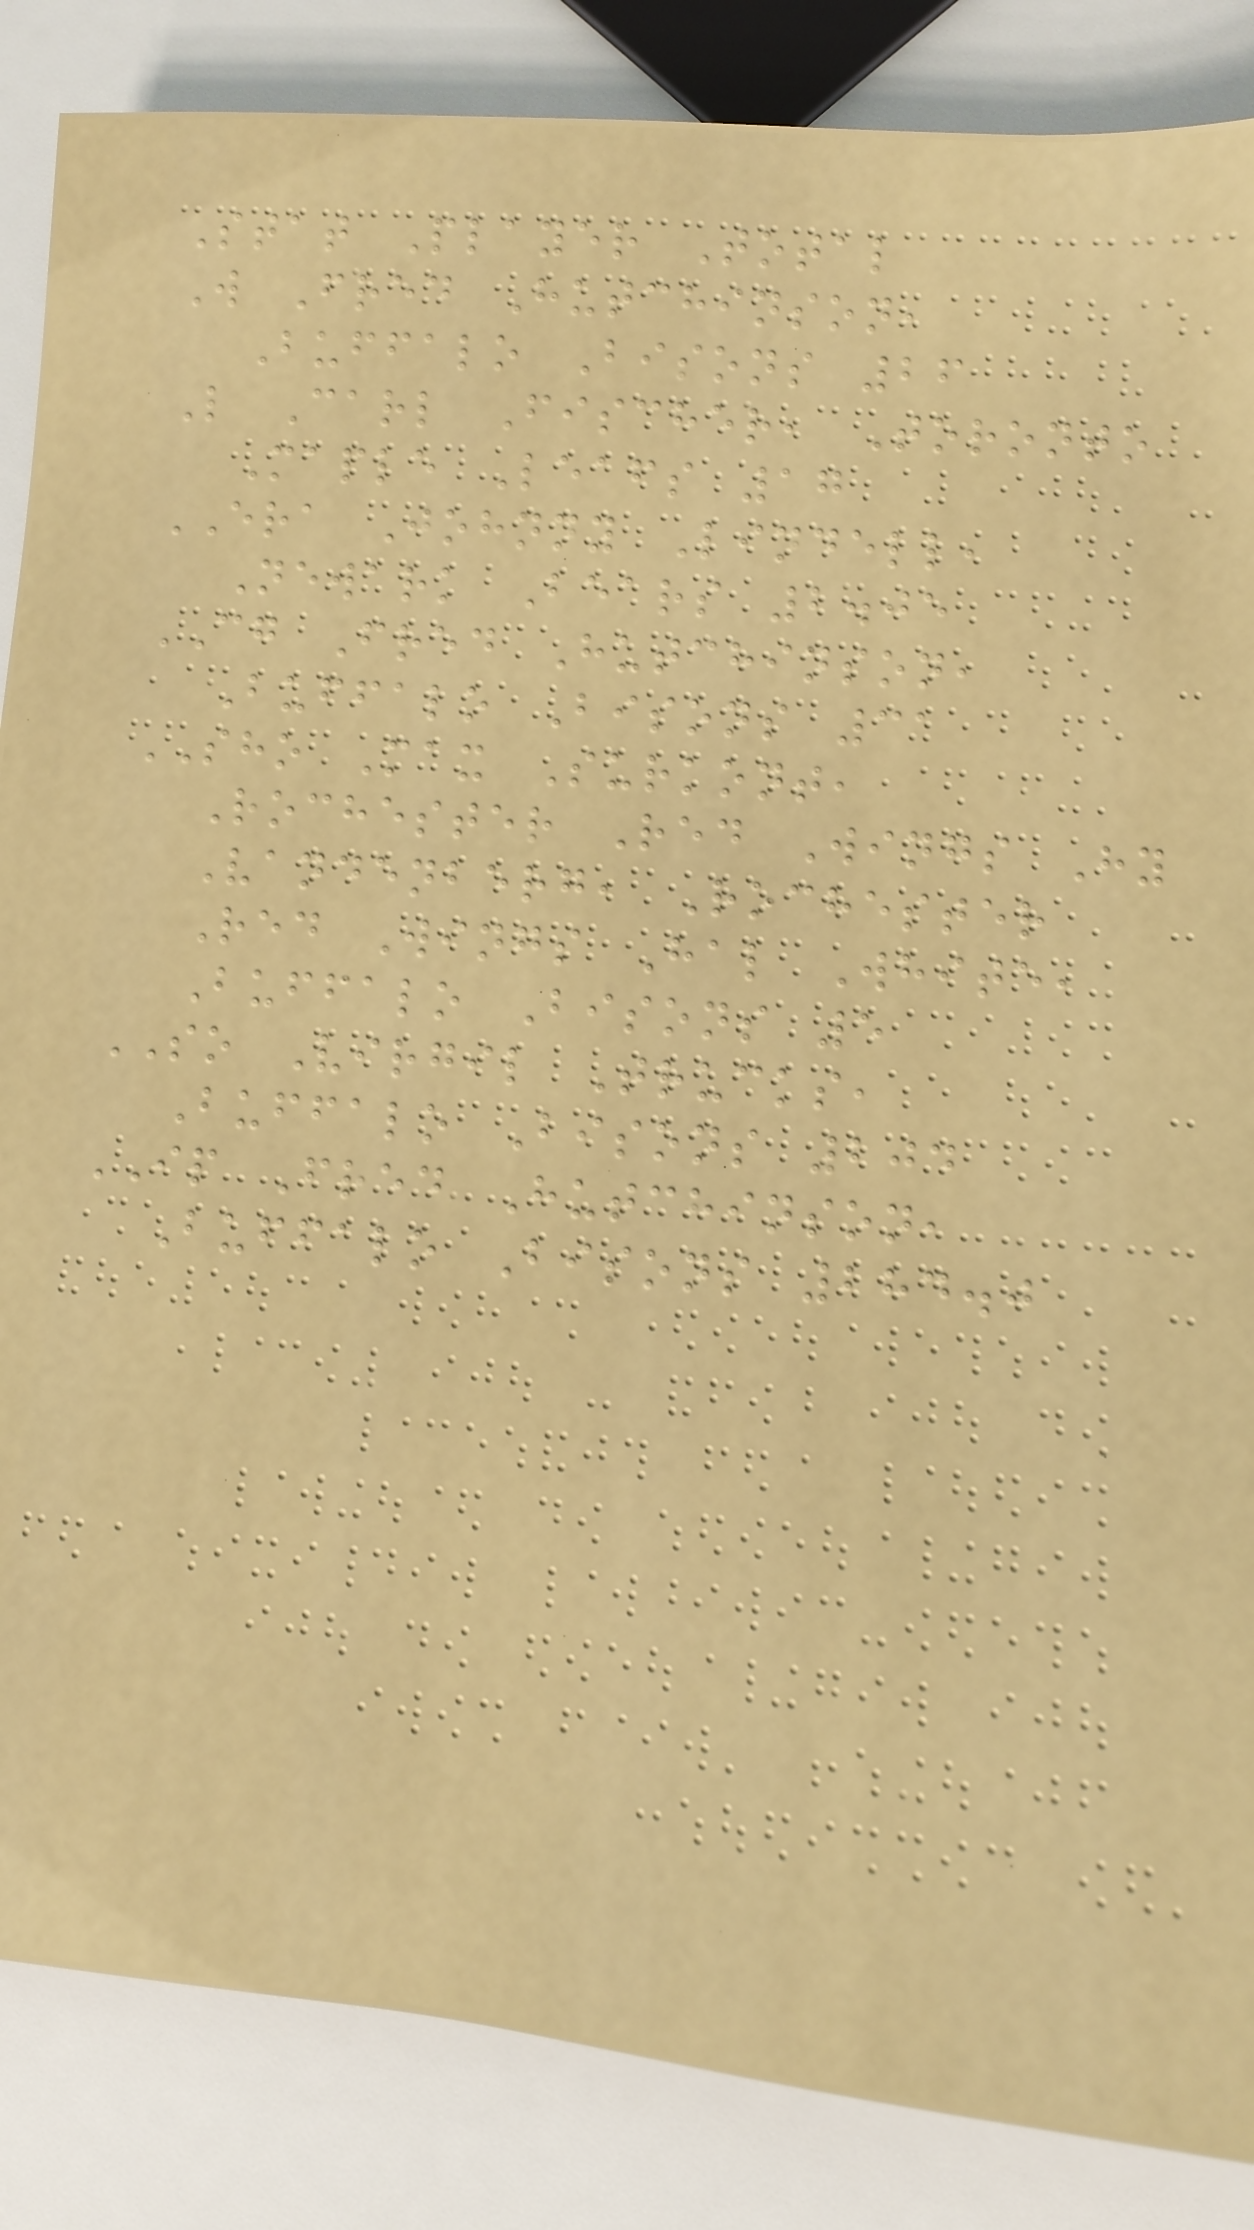Stat Player Total
W Fred Hutchinson,
Buffalo Bisons 26
L Carl Fischer, Toronto
Maple Leafs 17
ERA Johnny Lindell,
Newark Bears 2.05
CG Fred Hutchinson,
Buffalo Bisons 31
SHO Max Surkont,
Rochester Red Wings Hy
Vandenberg, Rochester
Red Wings Hal White,
Buffalo Bisons 5
SO Virgil Trucks,
Buffalo Bisons 204
IP Fred Hutchinson,
Buffalo Bisons 284.0
